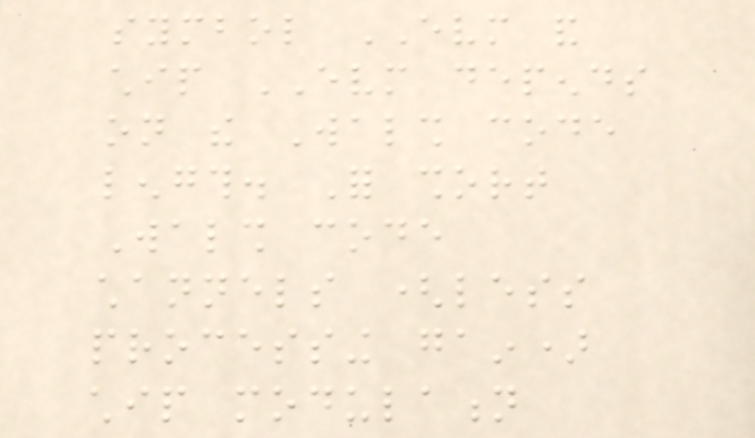symbol EVM and
chip EVM depends
on the Walsh code
length. For short
Walsh code
channels (less
processing gain)
chip modulation
